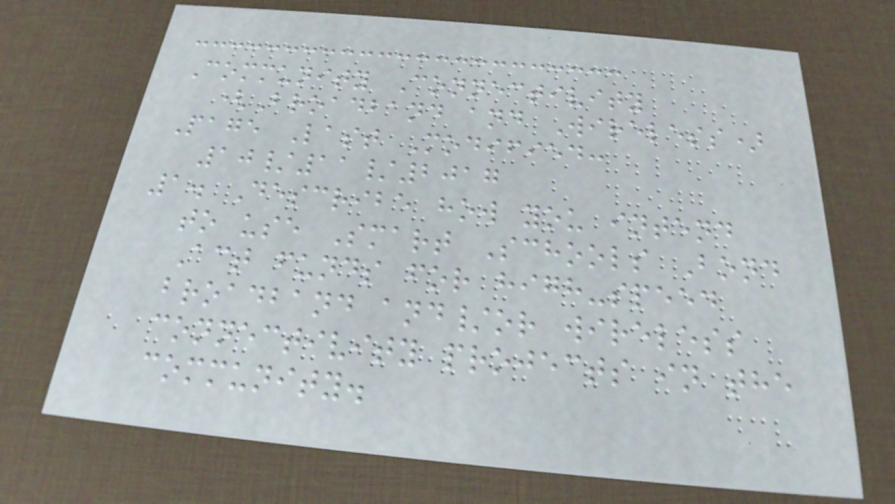Community Connectivity
(Broadband and Wireless)
Page Last Modified:
10/11/2017
1. Describe how you intend
to use Smart Schools Bond
Act funds for high-speed
broadband and/or wireless
connectivity projects in the
community.
